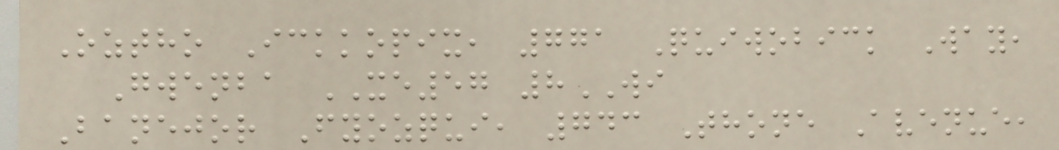Oztho Ickkopix, 771 Quiwobick Way,
Gwenba XE57 8WI
Banejor Fyozqui, 743 Thone Avenue,
